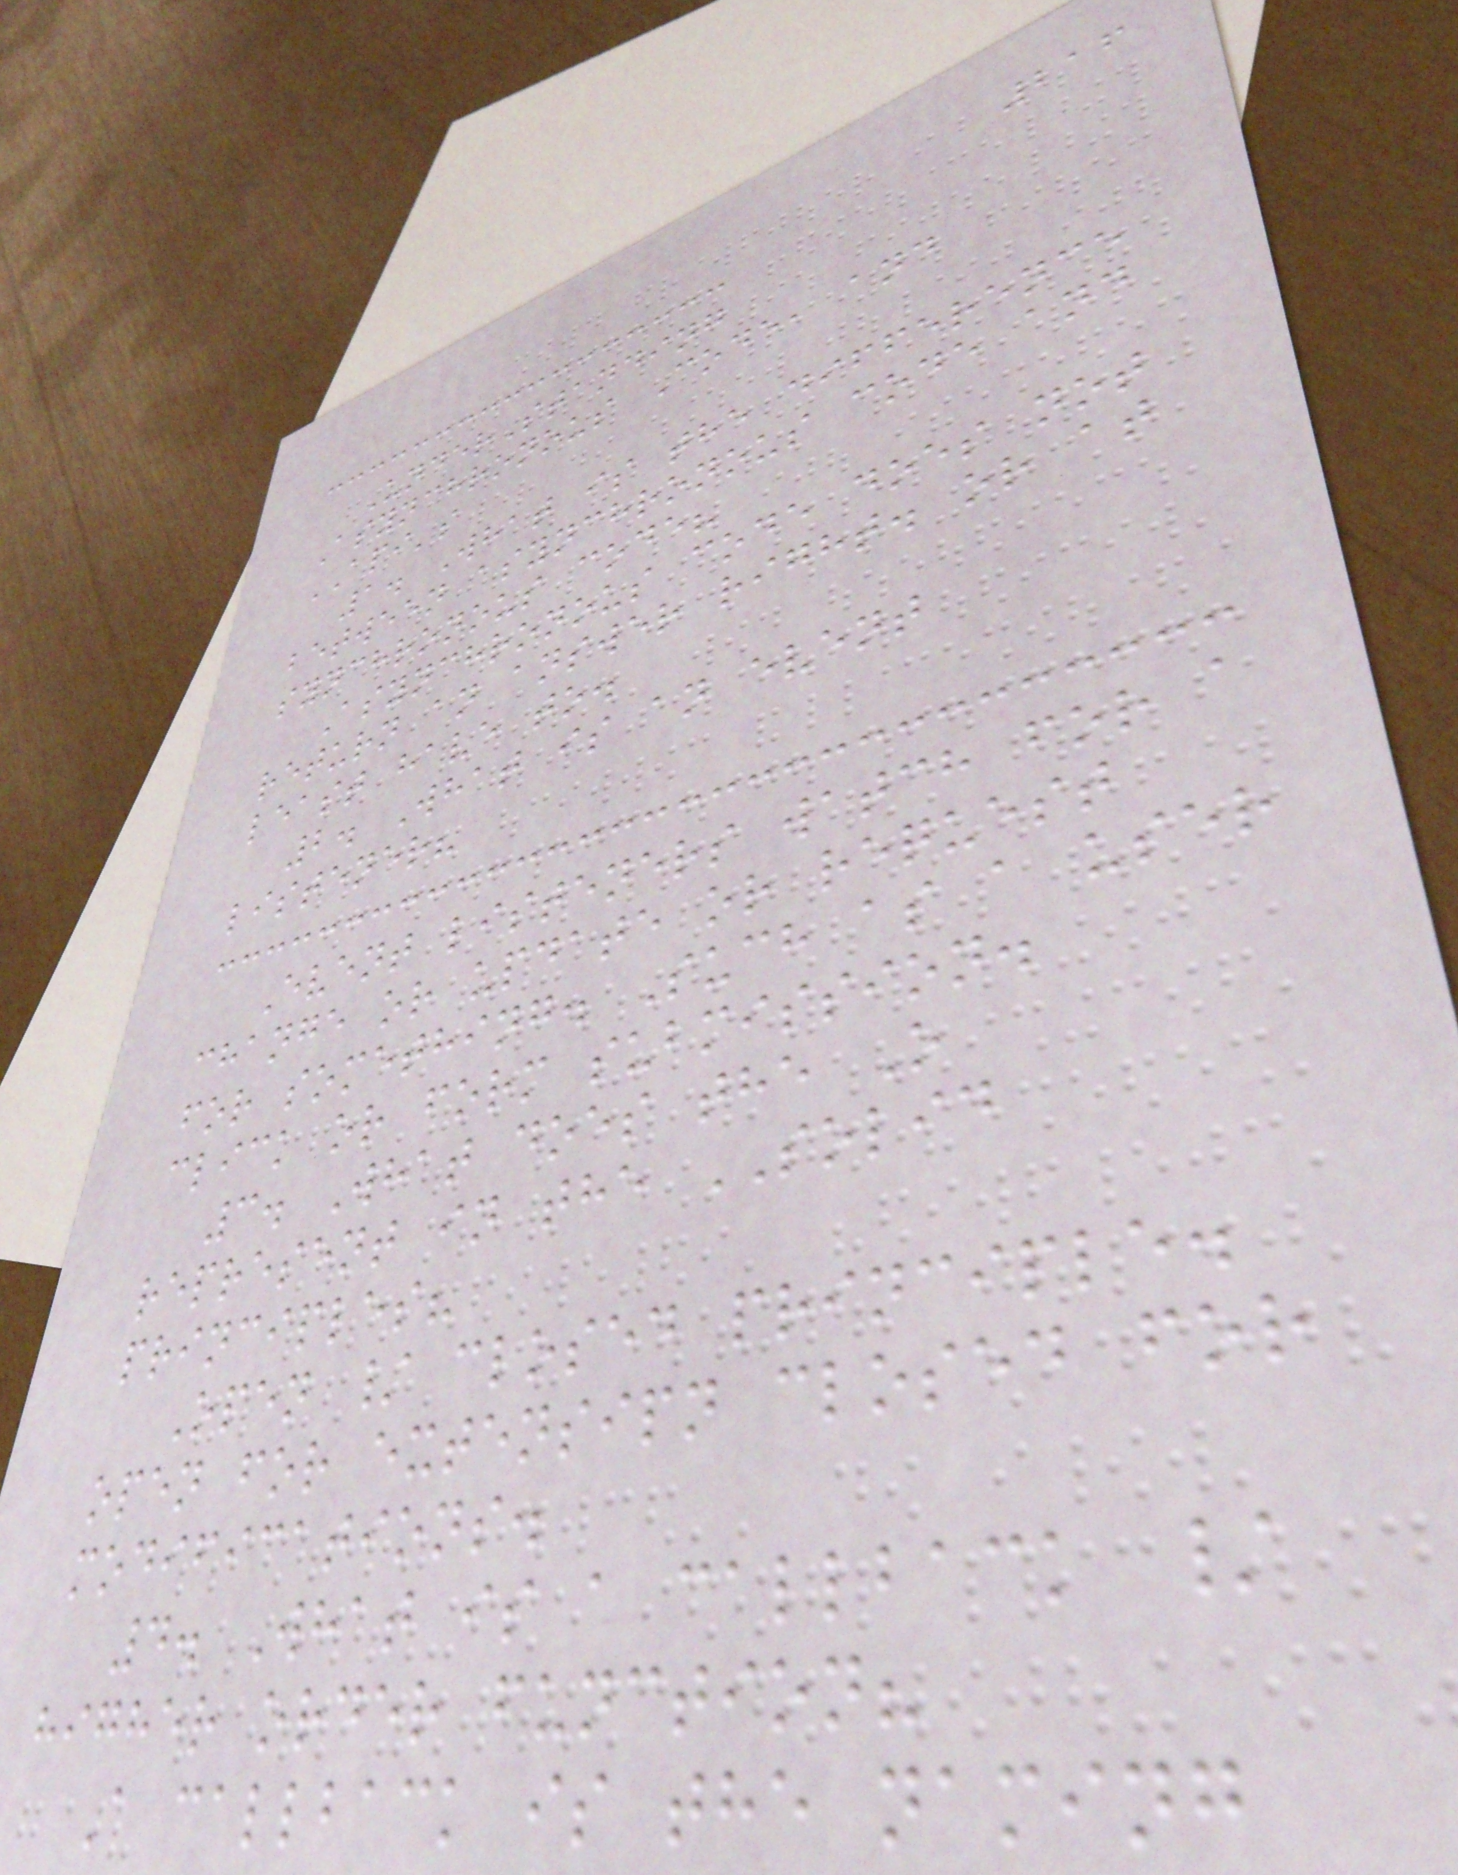216
UnderStanding
Asynchronous Code, and
API's
1. What is the difference
between asynchronous code and
synchronous code?
Asynchronous code does not
return an answer right. or at
least have to.
2. What is an event
listener?
Event listeners watch for a
change or update or request
for something. Such as a user
click or form submission.
3. What does the O
represent in the SOLID
principles?
Open / closed principle.
open for extensipn closed for
modifications.
4. What is a callback /
higher order function?
A callback is the naming
